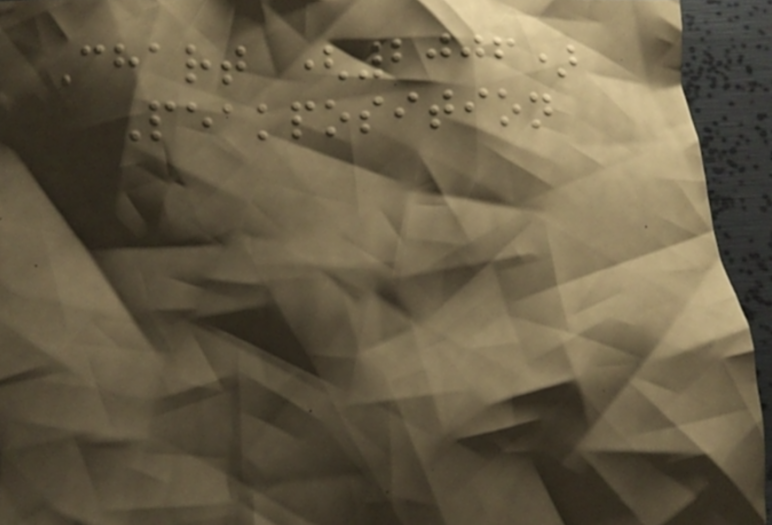Chart (2006)
Peakposition
